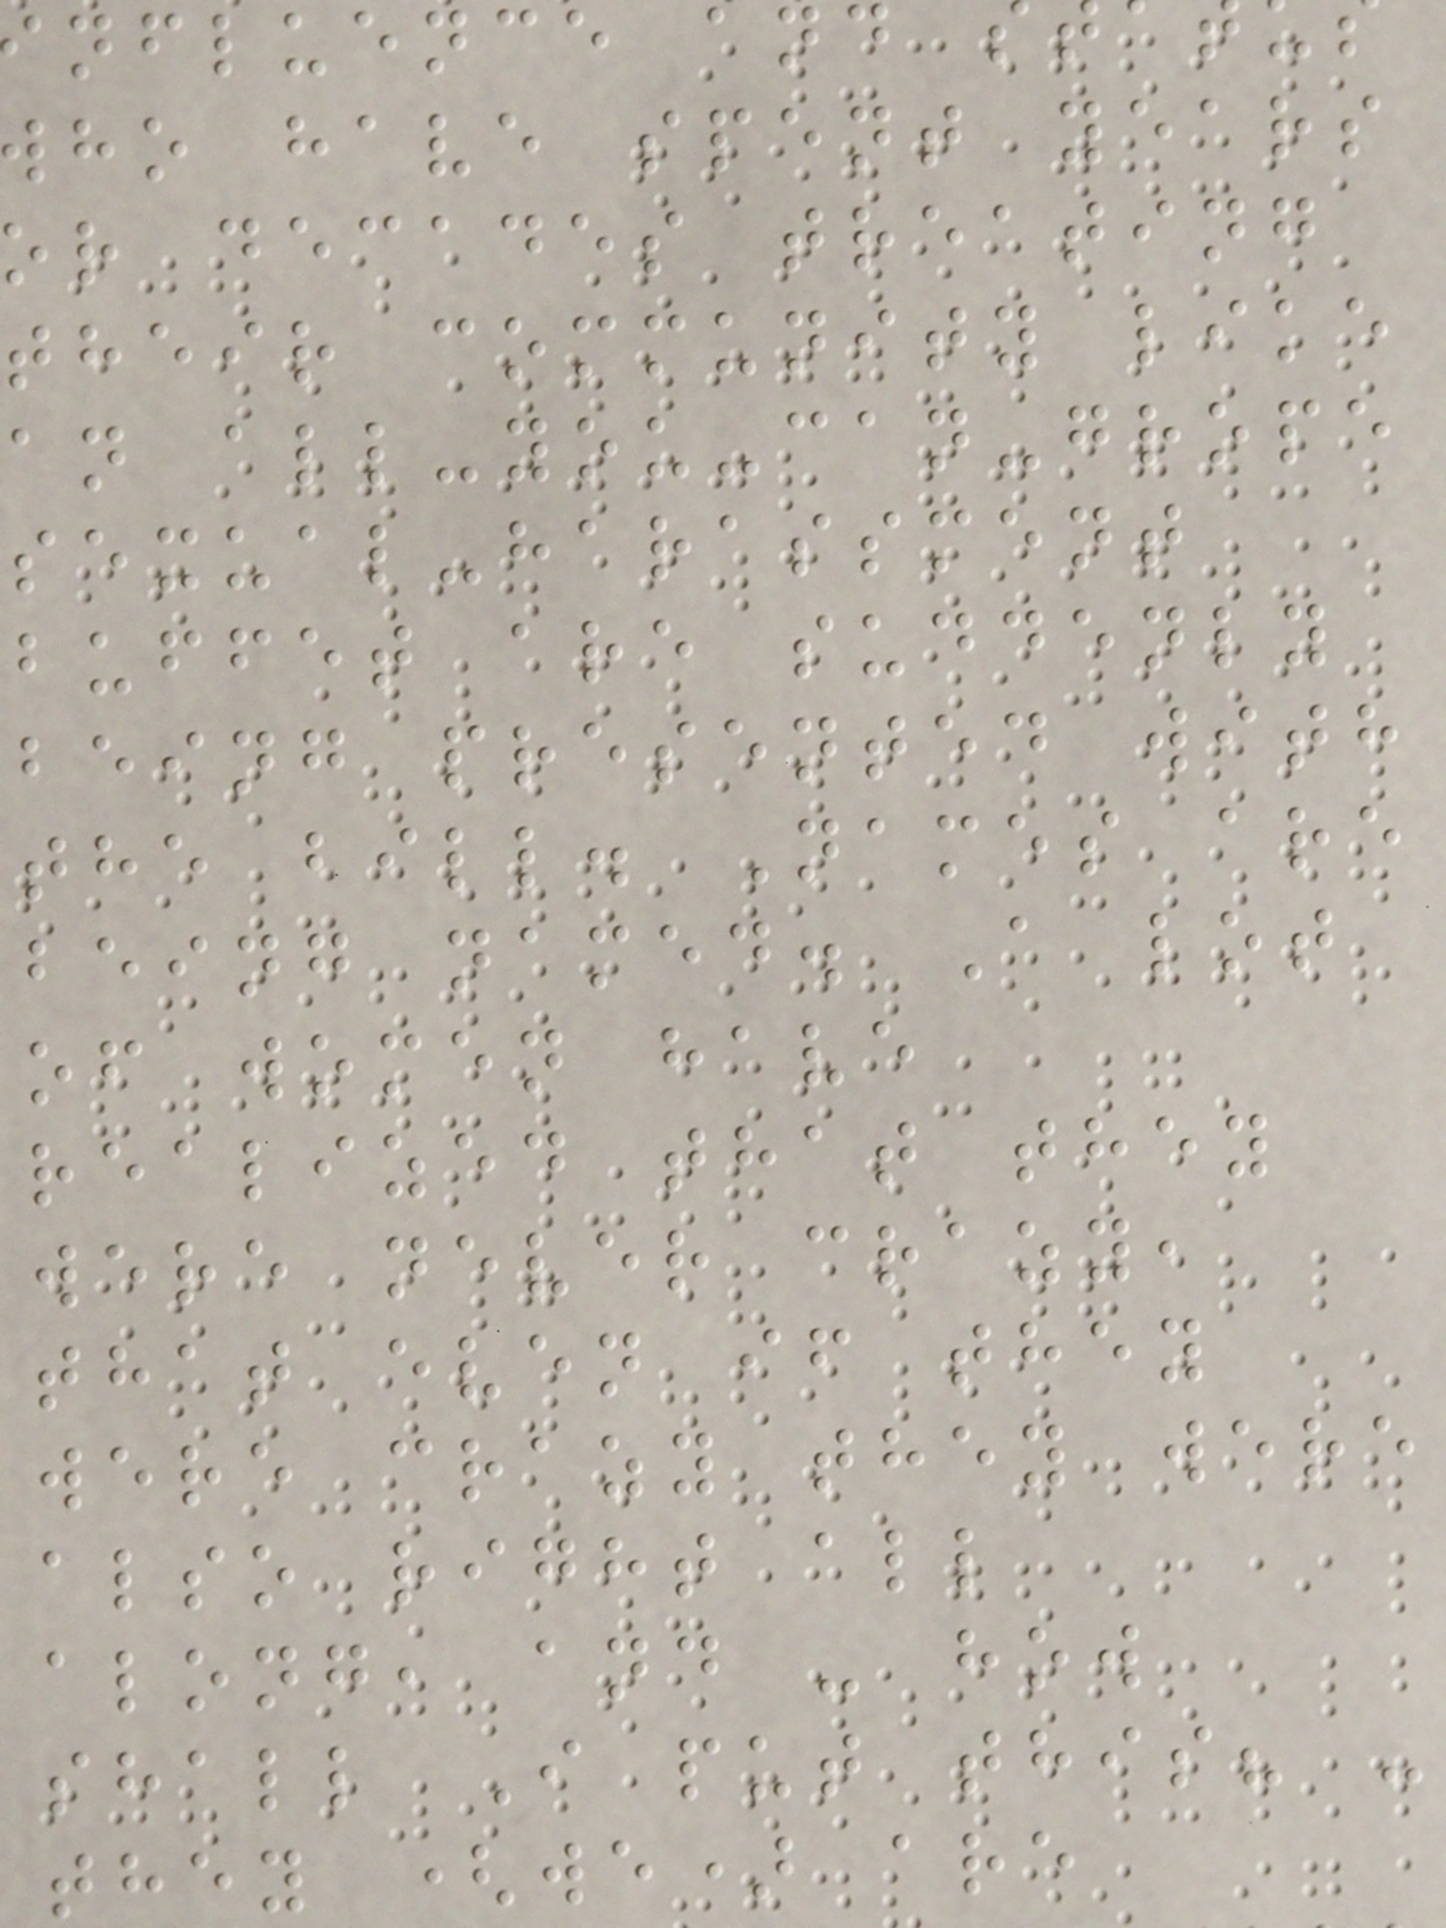nfluence and
who have spent years
or decades treating
their community like
an all-you-can-grope
sexual-harassment
buffet are suddenly
being presented with
the bill. Names are
being named. A lot
of women have
realized that they
were never crazy,
that even if they
were crazy they were
also right all
along, and - how
shall I put this? -
they (we) are
